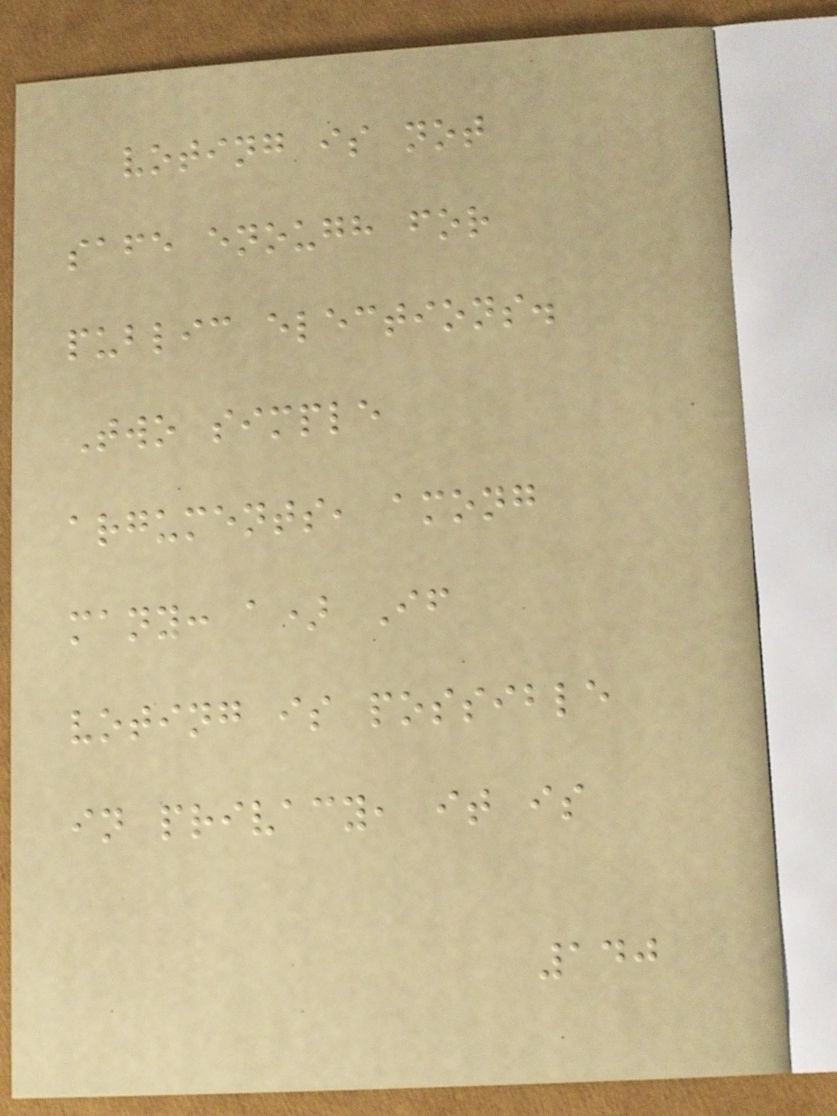voting is not
safe enough for
public elections.
Two simple
arguments, among
many: a) If
voting is possible
in privacy, it is
140
